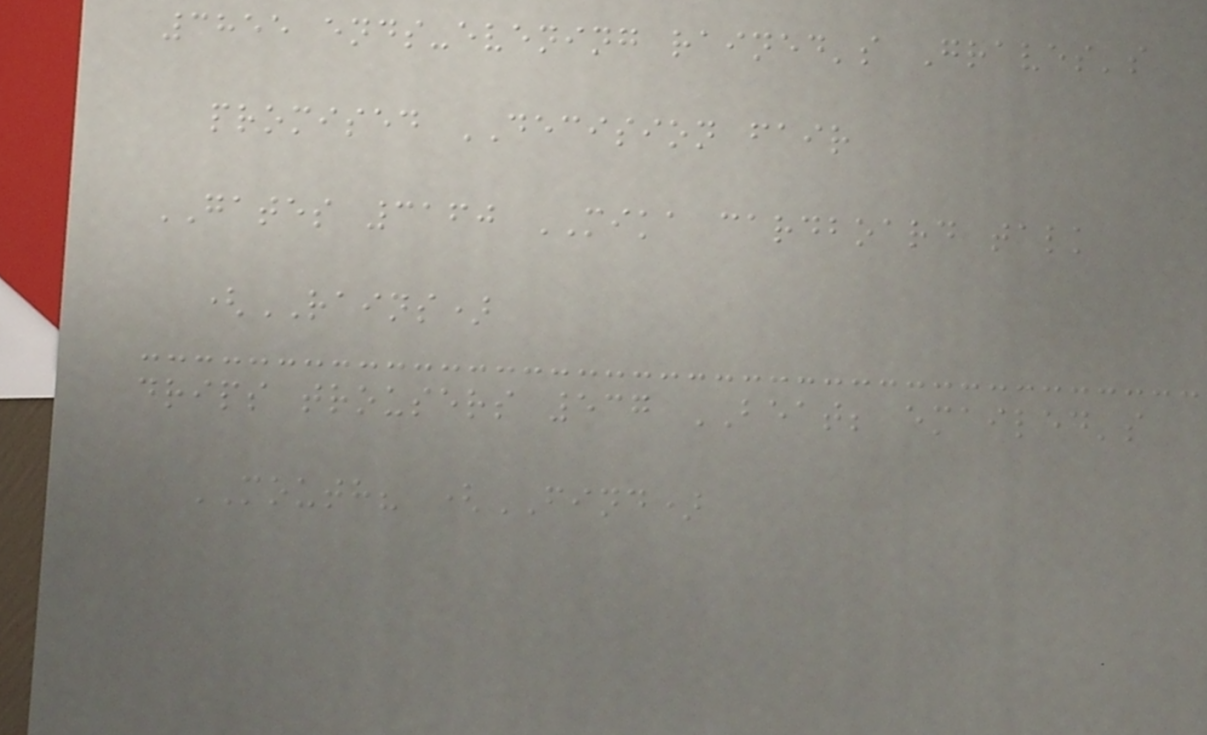3855 ends-evening rained's Graves's
promised DECISION fair
GATES 3160 MIKA cardboard talk
(RAINS)
drips trousers 537 BEAT; emailed's
MOUTH? (FIND)
